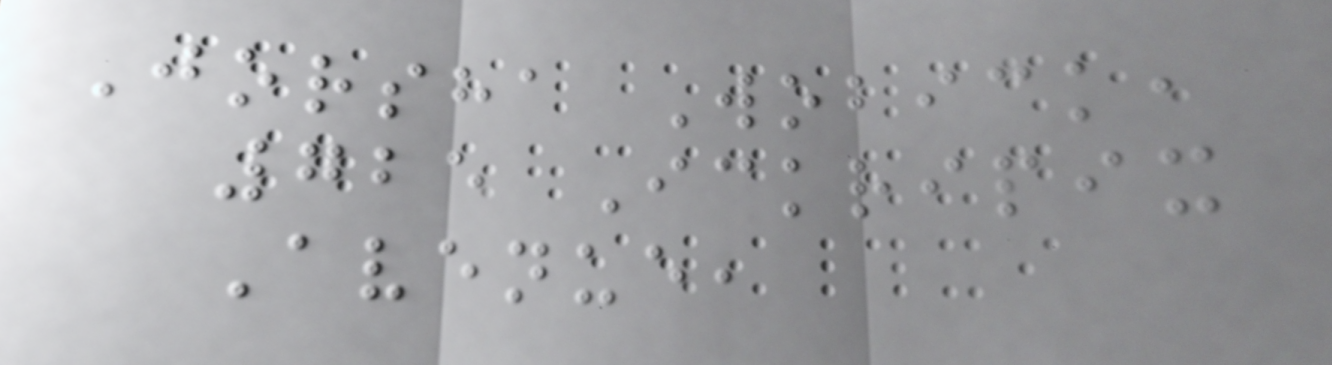Jorsha Wobick,
725 Ickripix
Avenue,
